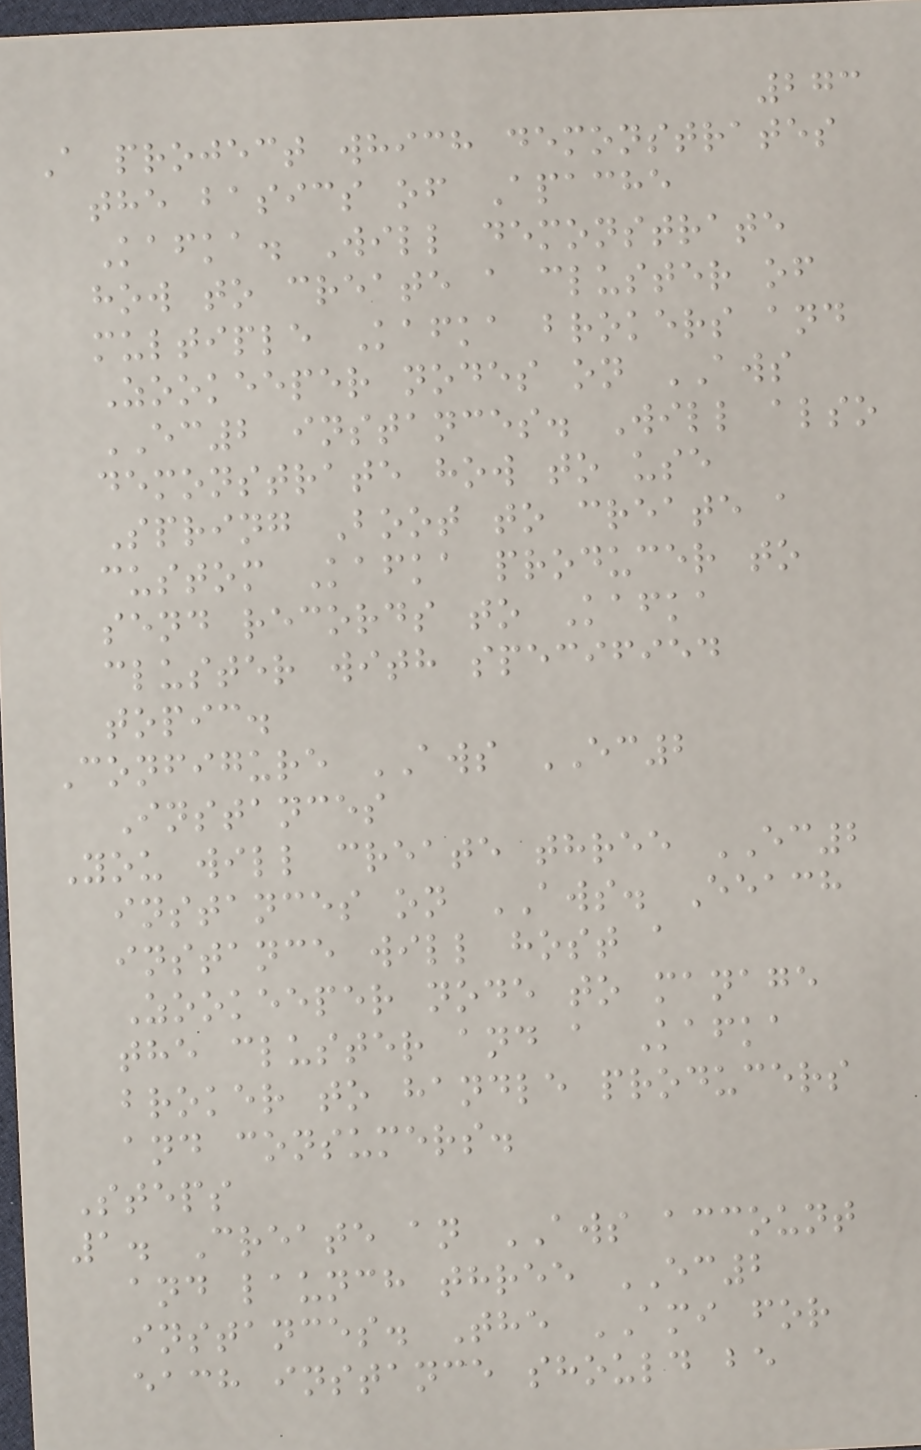273
A project which demonstrates
the basics of Apache
Kafka. Will demonstrate
how to create a cluster of
multiple Kafka brokers and
Zookeeper nodes on AWS
EC2 instances. Will also
demonstrate how to use
Spring Boot to create a
custom Kafka producer to
send records to Kafka
cluster with specified
topic.
Configure AWS EC2
Instances
You will create three EC2
instances on AWS. Eeach
instance will host a
Zookeeper node to manage
the cluster and a Kafka
broker to handle producers
and consumers.
Steps
1. Create an AWS account
and launch three EC2
instances. The AMI for
each instance should be
